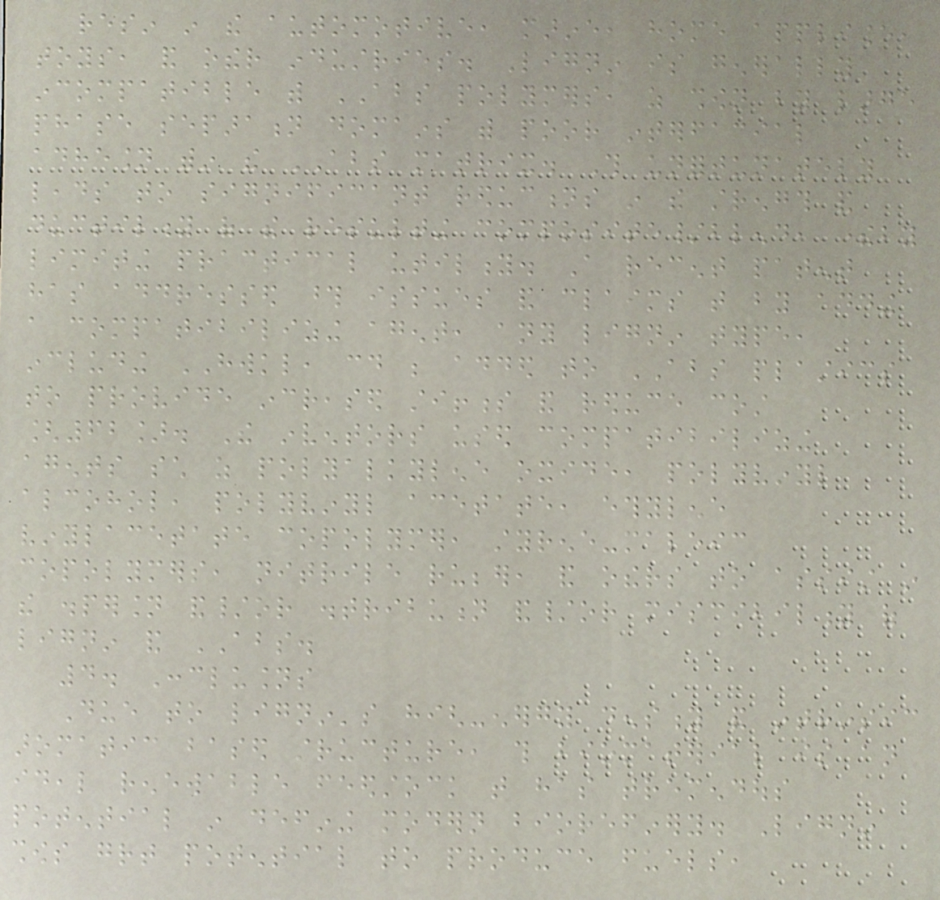resin in the automotive, marine, home appliance,
toys, and other industries. Lignin is generally
incompatible with ABS polymers, as shown by large
phase separation domains with poor interfacial
adhesion within the ABS matrix. This unfortunately
leads to significant reductions in the strength and
ductility of the resulting composite/blend, thereby
limiting practical utility. A recent patent
has addressed those issues and claims that by adding
a compatibilizing agent, any lignin type,
including HWKL, could be added to ABS plastics
to provide increased stiffness and reduce cost
[62]. The inventors used compatibilizing
agents such as polyalkylene oxide, polyvinyl
alcohol, polyvinyl acetate, ethylene
vinylacetate copolymer, styrene-maleic
copolymers, nitrile rubber, and others to assist in
the dispersion and/or distribution and/or miscibility of
lignin and ABS.
4. Conclusions
Due to lignin's high-energy density and intrinsic
aromatic based structure, this biomaterial is an
ideal renewable feedstock that has tremendous
potential in defining modern biorefinery. Lignin
shows great potential to produce fuels,
